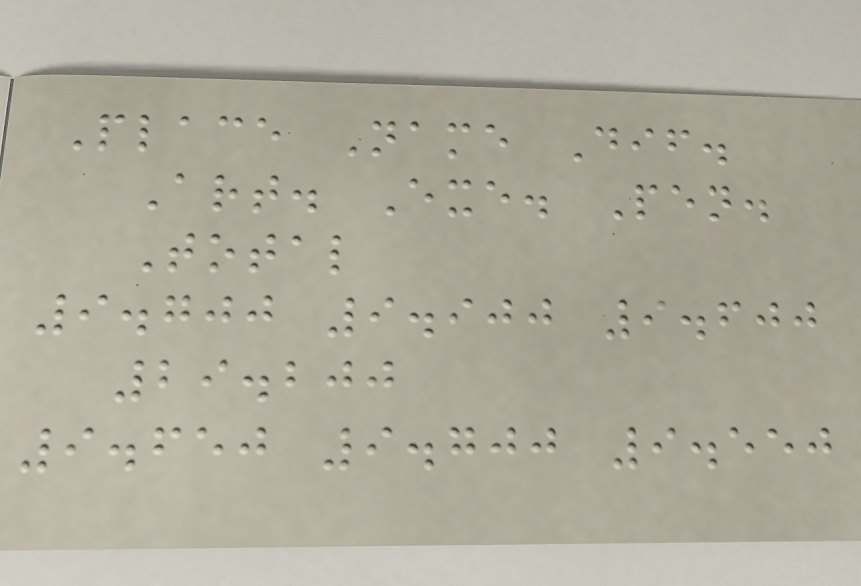Place Name Dif.
Art. Exe. Pen.
Total
9.700 9.900 9.600
29.200
9.650 9.700 9.550
